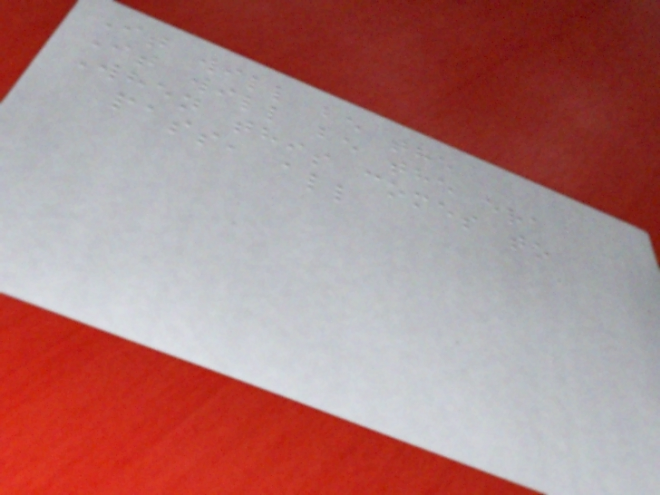It will be the
It will be the era
When this comes to
pass, all
